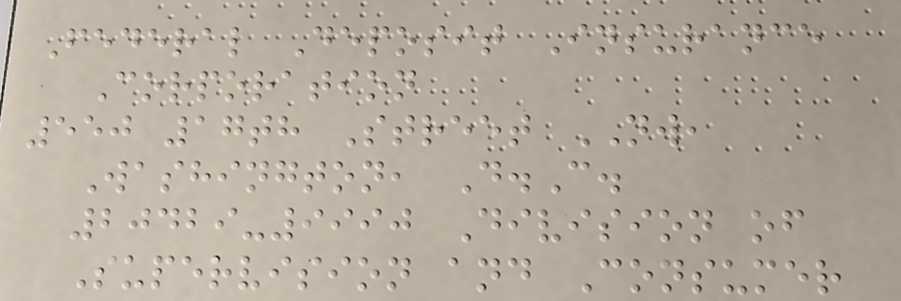Federal Deposit Insurance
Corporation
550 17th Street NW,
Washington, D.C.
20429-9990 Division of
Supervision and Consumer
